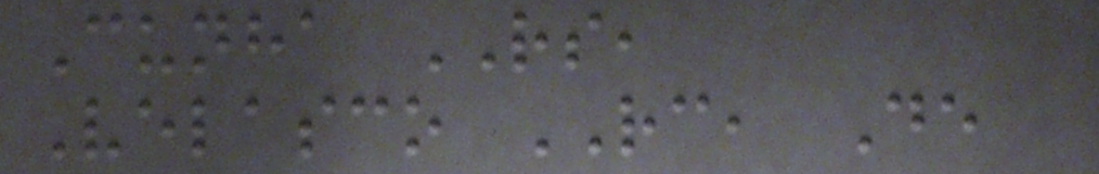Cunha RS,
Velasco RC, De
